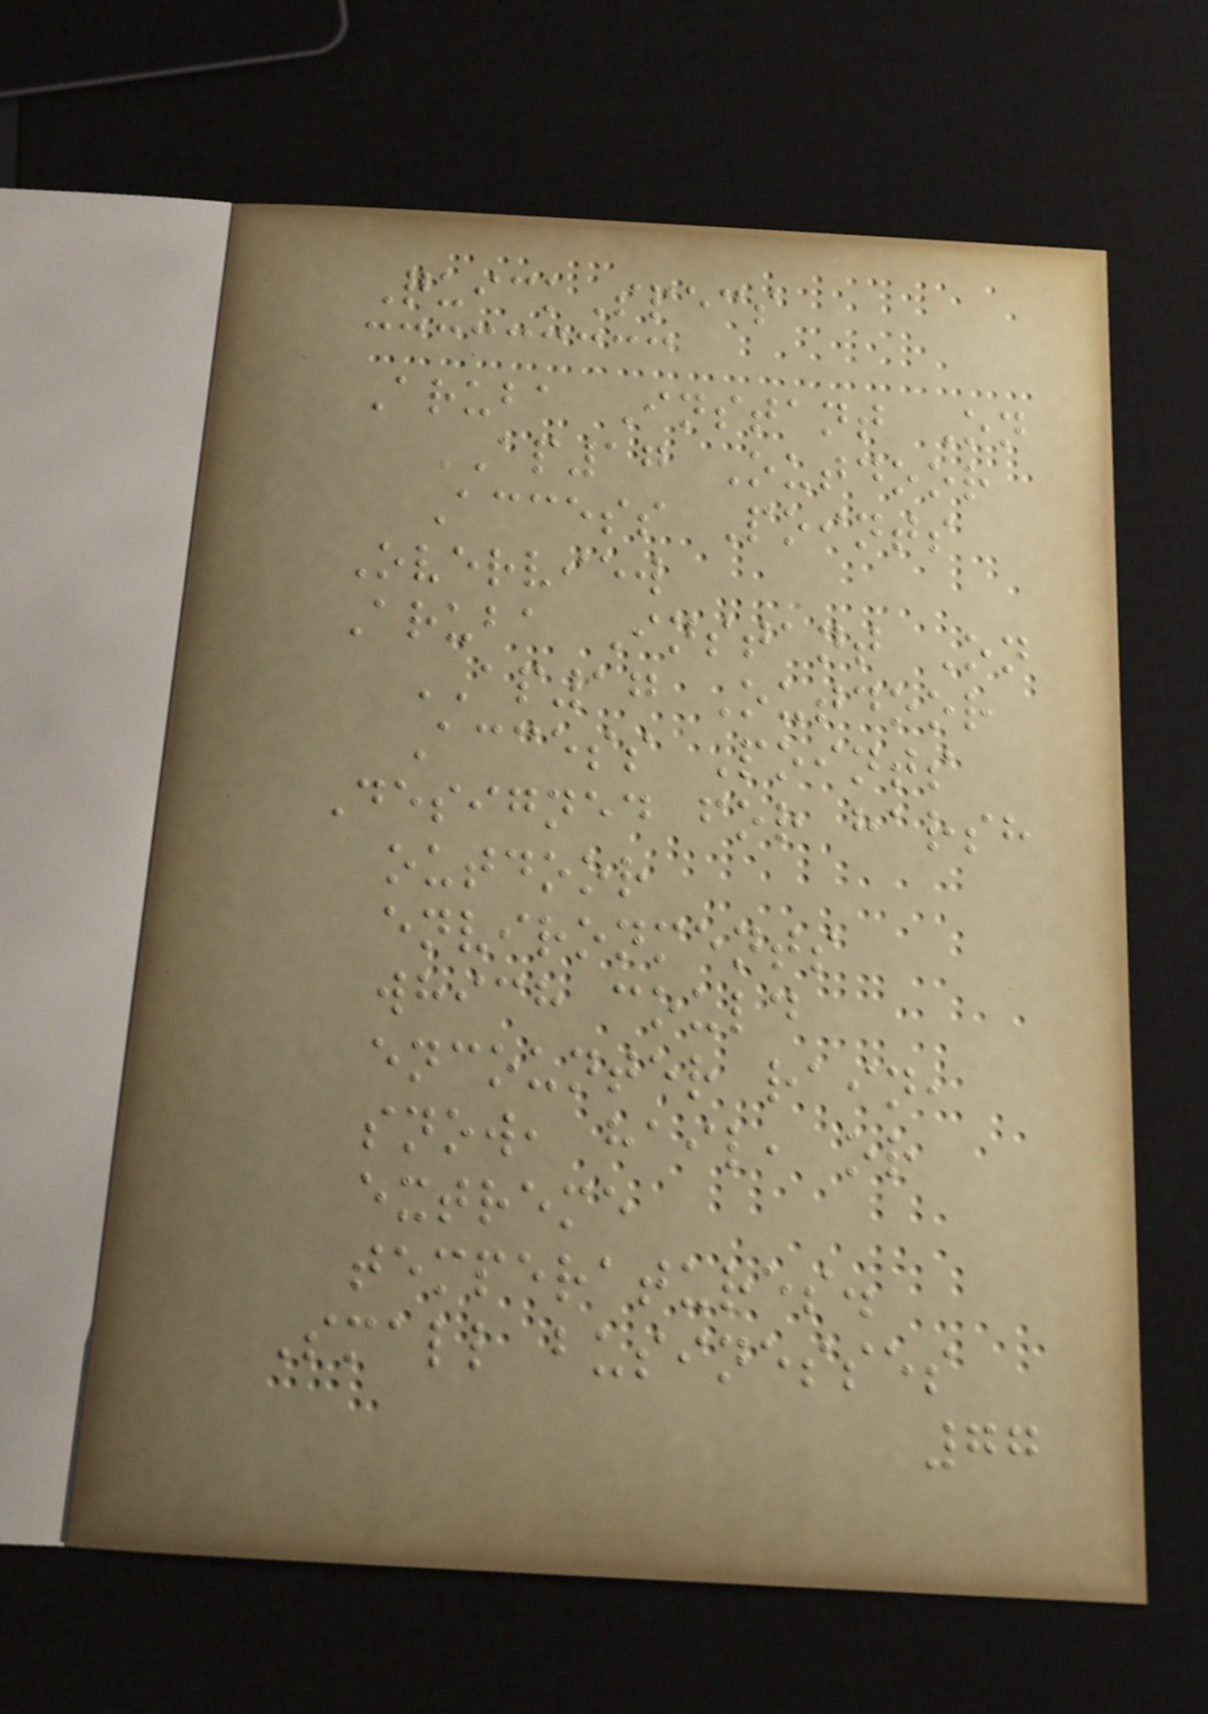QuickSpecs
Aruba Instant On
AP17 Outdoor
Access Points
Overview
Aruba Instant On
AP17 Outdoor
Access Points
Designed for harsh
outdoor
environments
which could
encounter rain,
snow, hail, or
extreme
temperatures.
Small businesses
77
